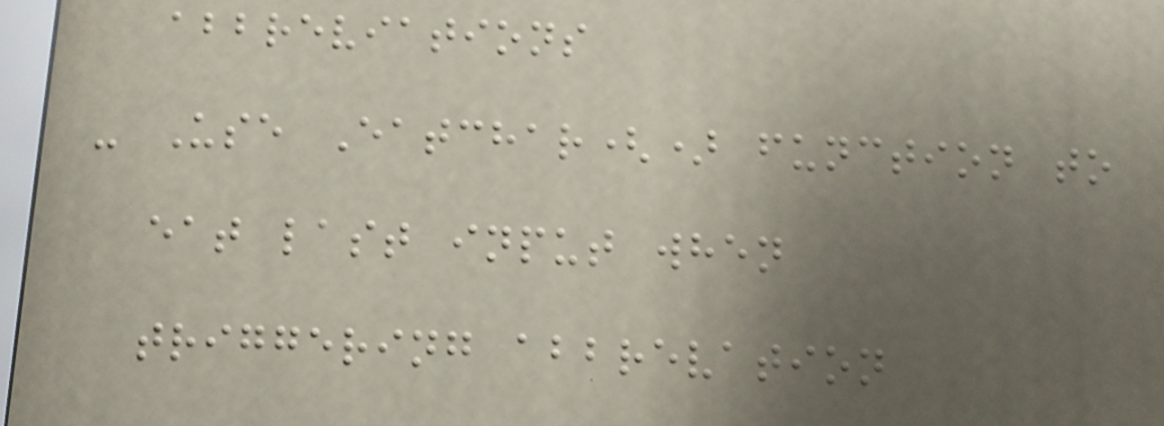abbreviations
- Use Eatchar() function to
eat last input when
triggering abbrevation
